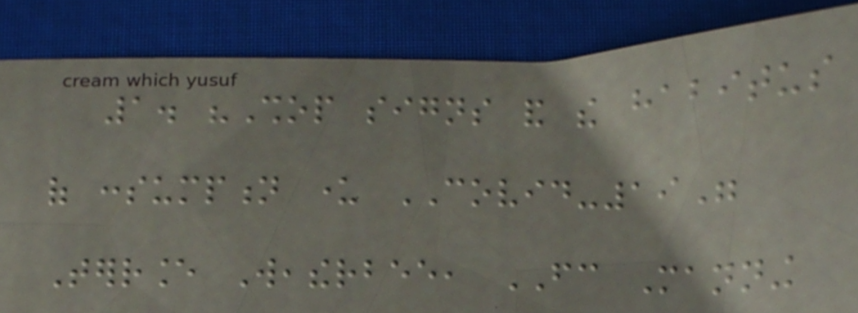1. "Shop signs and the habitus
of consumption under COVID-19"
Terrance Weatherbee, FC Manning
